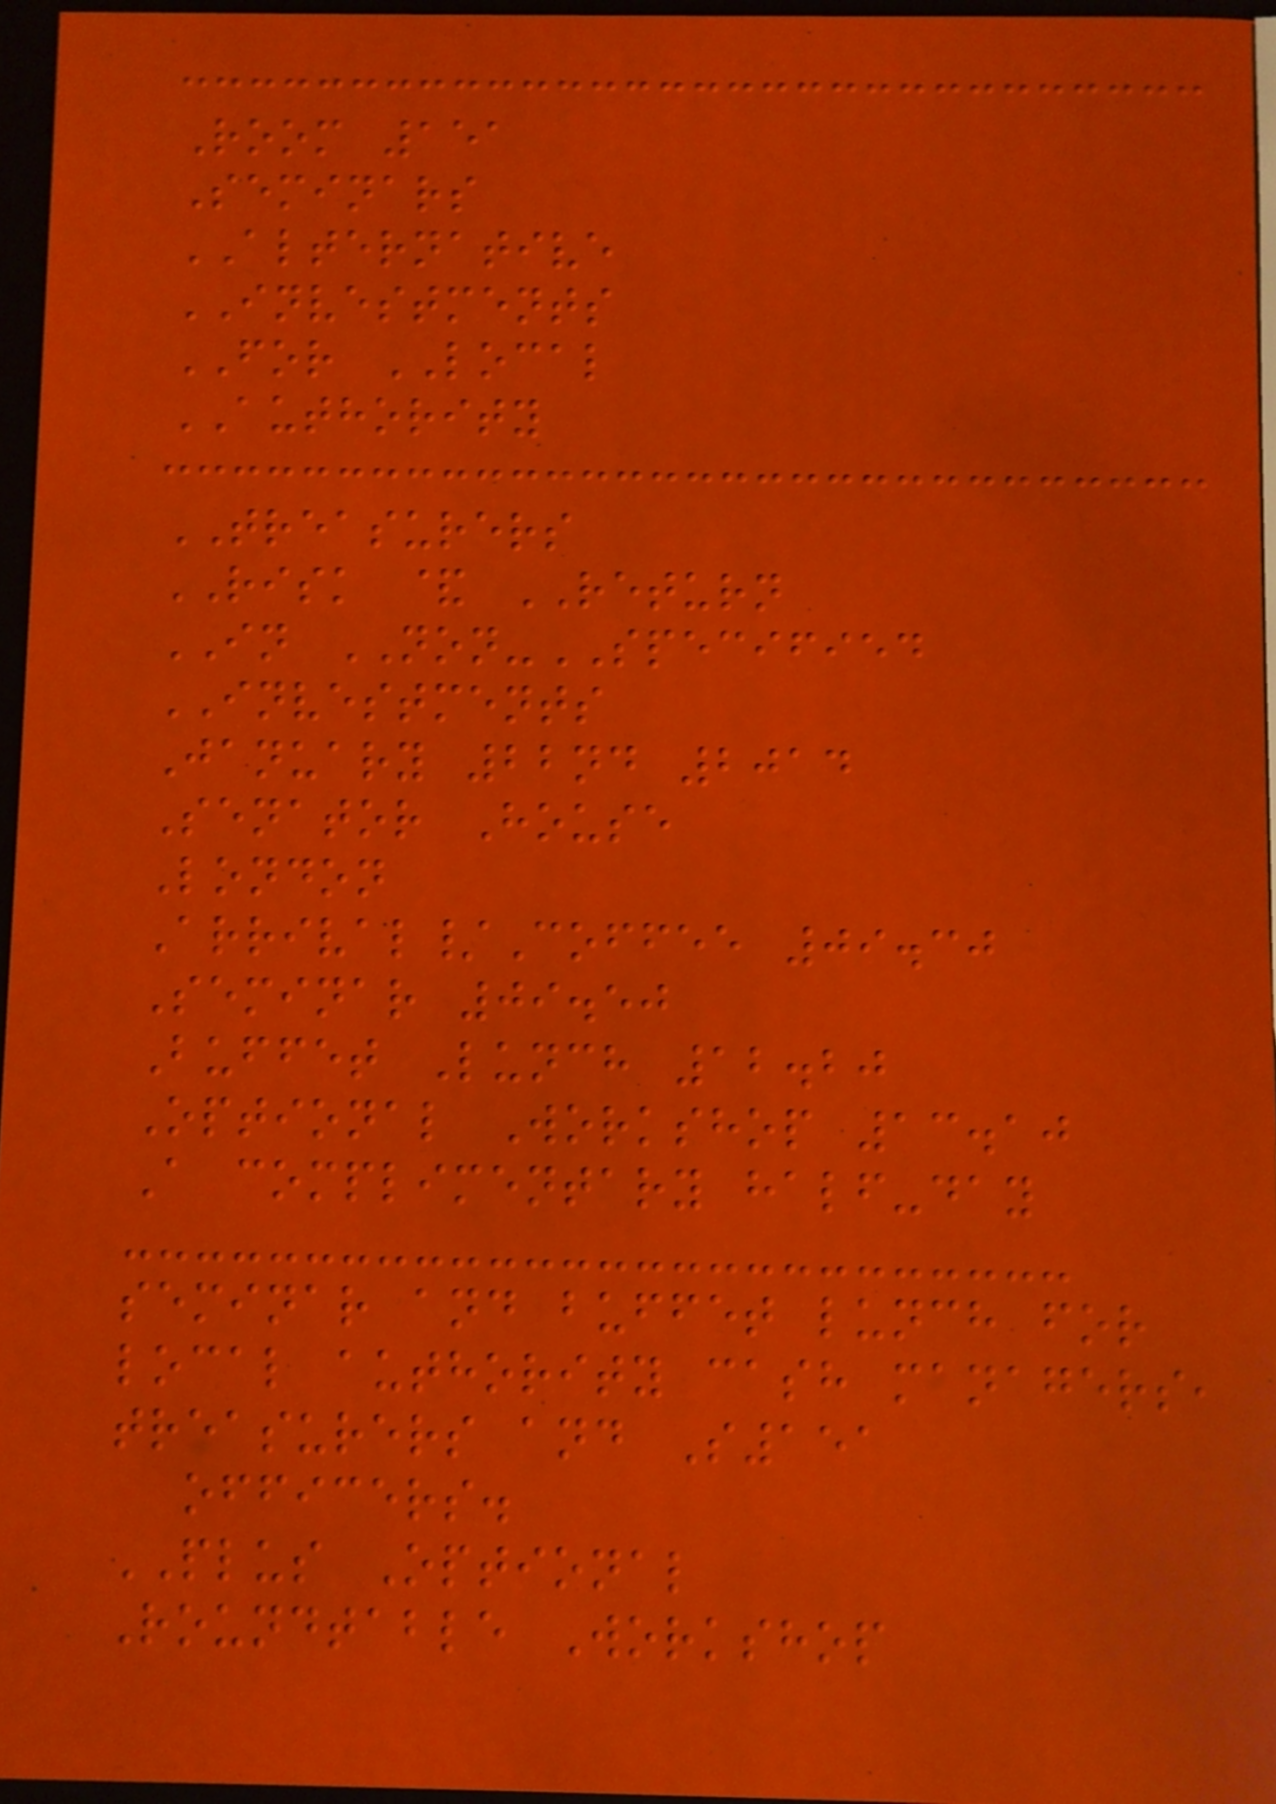Room 151
Seminars
ALTERNATIVE
INVESTMENTS
FOR LOCAL
AUTHORITY
TREASURERS
RISK & RETURN
IN NON-SPECIFIED
INVESTMENTS
January 22nd 2014
Senator House
London
Arrival/Coffee 09.30
Seminar 09.50
Buffet Lunch 12.20
Optional Workshop 13.10
A complimentary half-day
seminar and buffet lunch for
local authority cash managers,
treasurers and S151
officers.
PLUS Optional
Roundtable Workshop
